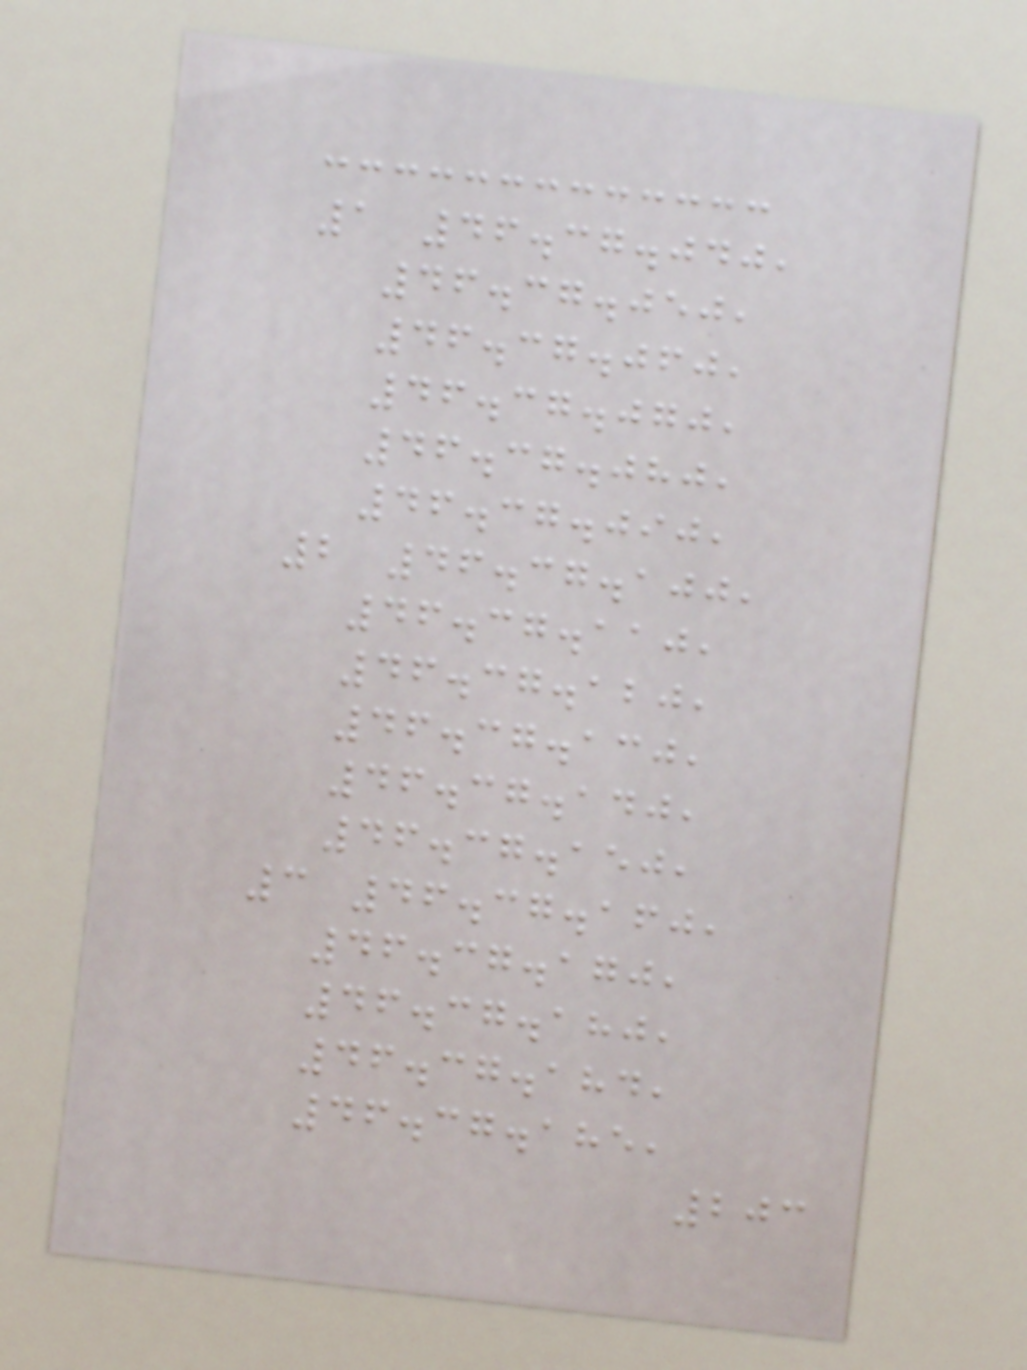1 46.37.040,
46.37.050,
46.37.060,
46.37.070,
46.37.080,
46.37.090,
2 46.37.100,
46.37.110,
46.37.120,
46.37.130,
46.37.140,
46.37.150,
3 46.37.160,
46.37.170,
46.37.180,
46.37.184,
46.37.185,
203
